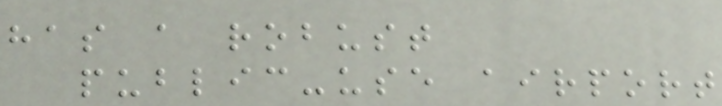has a robust
public-use airport
